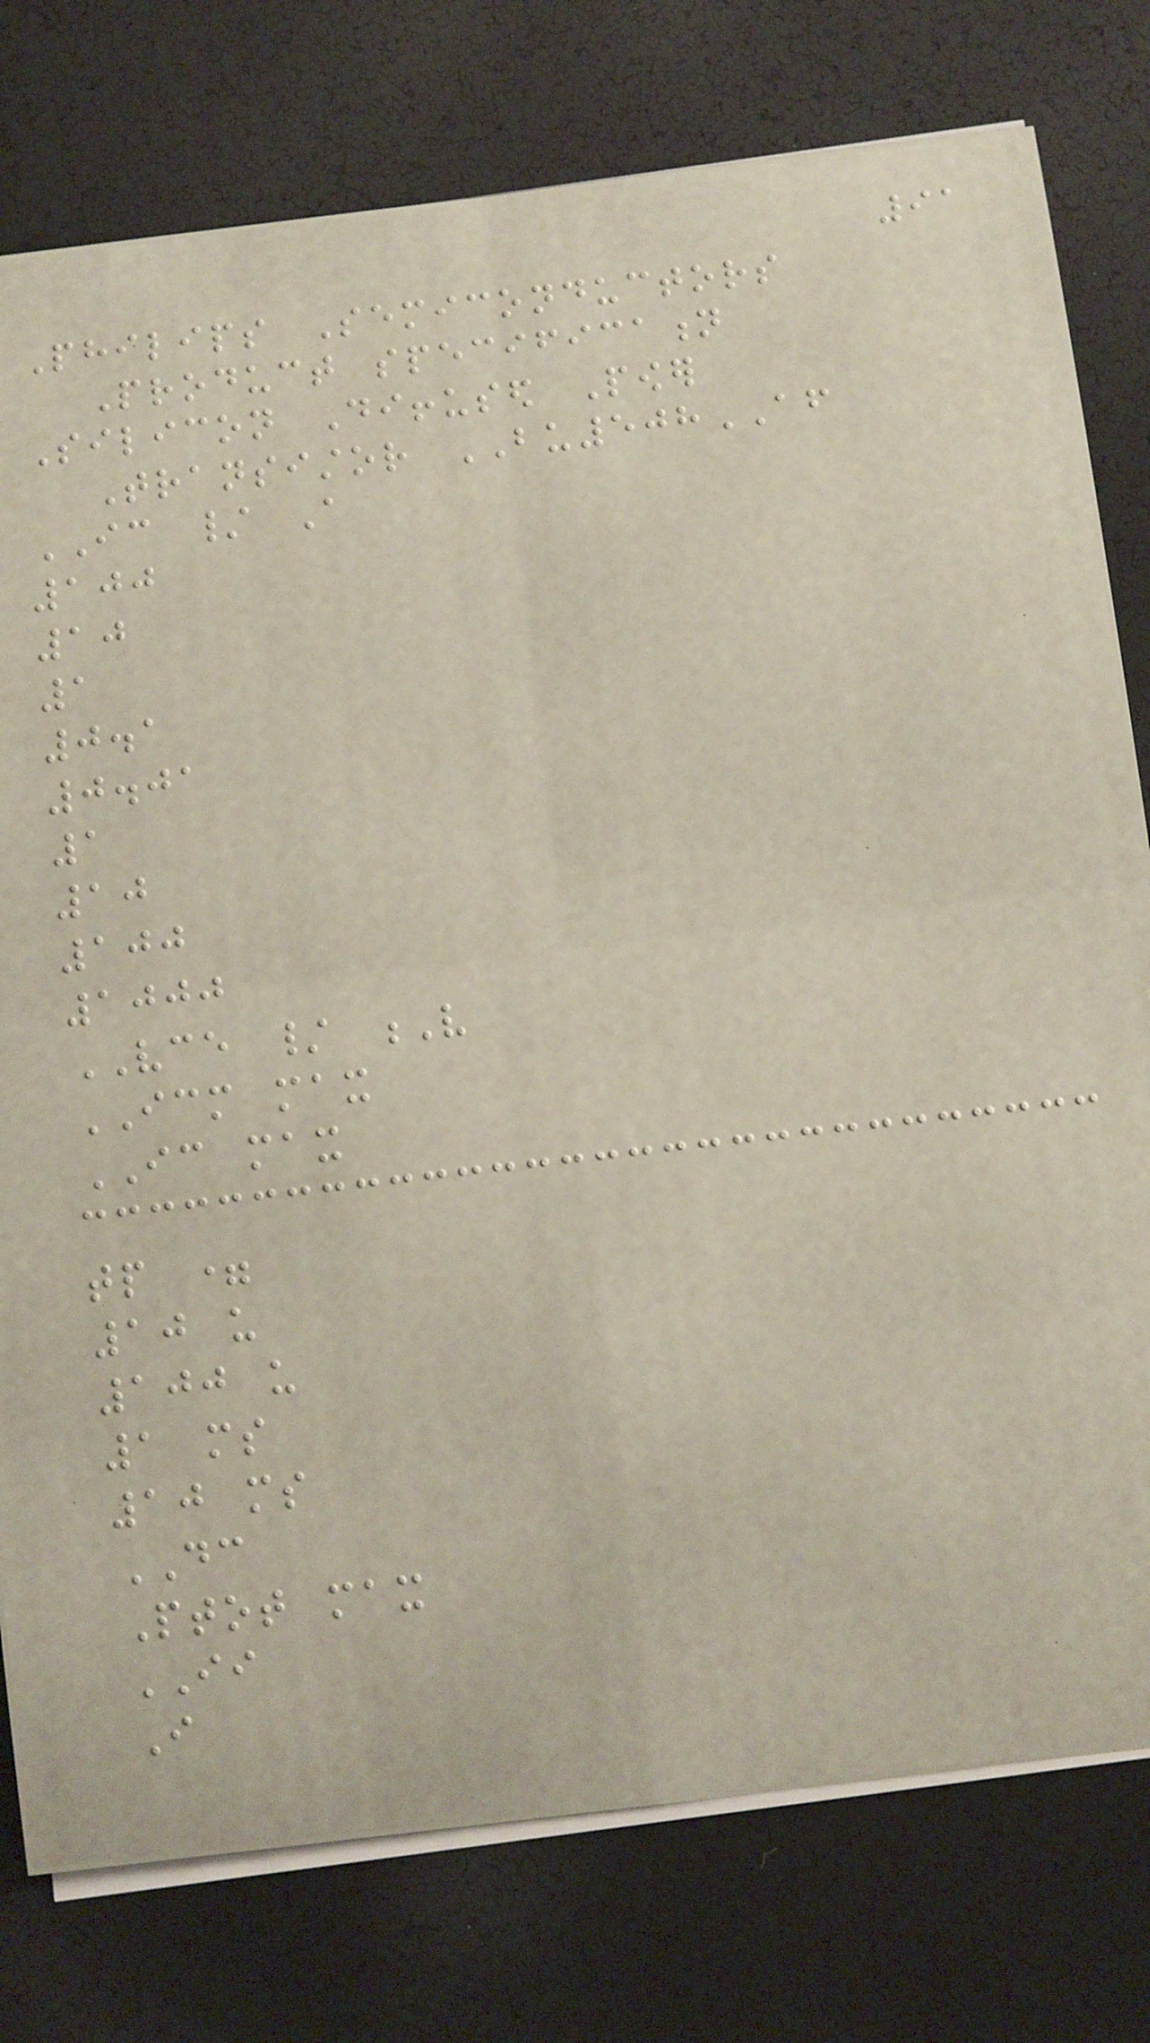91
Philips Semiconductors
Product specification
Silicon Diffused Power
Transistor BU508AF
IC / A
100
10
1
0.1
0.01
1
10
100
1000
VCE / V
ICM max
IC max
tp =
10 us
100 us
1 ms
10 ms
DC
Ptot max
II
I
